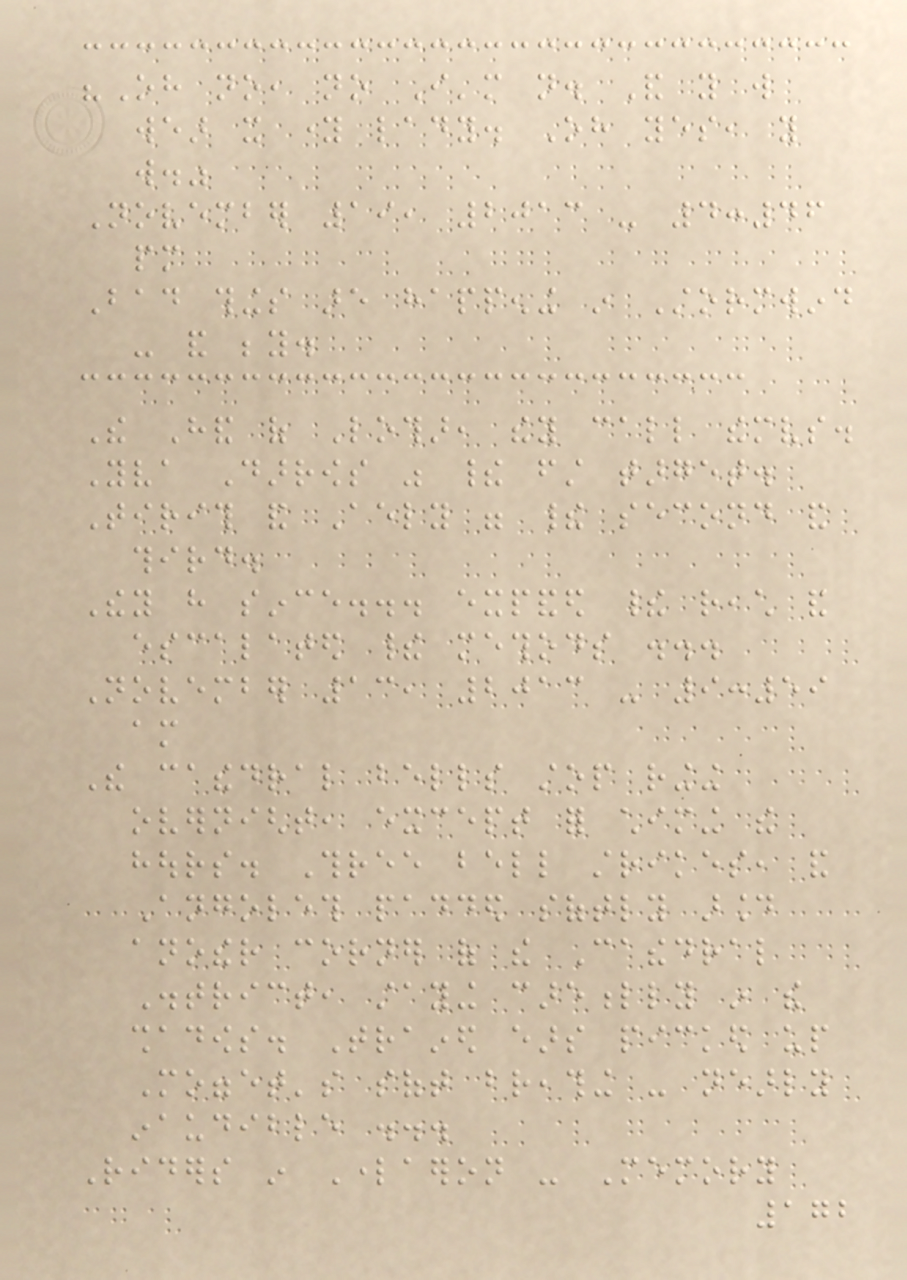"Oh no, no I'm not. And you will
wear it young lady. Oh yes, you
will."
November 19, 2013 - 4:46
pm
Bad things are happening in Stormwind
- and beyond.
The Hand of Lothar, they call themselves.
Yva Darrows was their first target.
Tirith and Aely were their second and
third.
They have since... expanded their reach and
escalated their methods ...
November 13, 2013 - 9:59
am
The cathedral bells stop ringing
overnight, except for chiming the
hours. Three bell strikes, and
Angoleth padded softly around
another corner of the Cathedral
District, staying carefully in the
shadows. Trained ears picked up
Mogget's soft breathing - nearly
inaudible ...
Riders in Lordaeron - Memory
172
